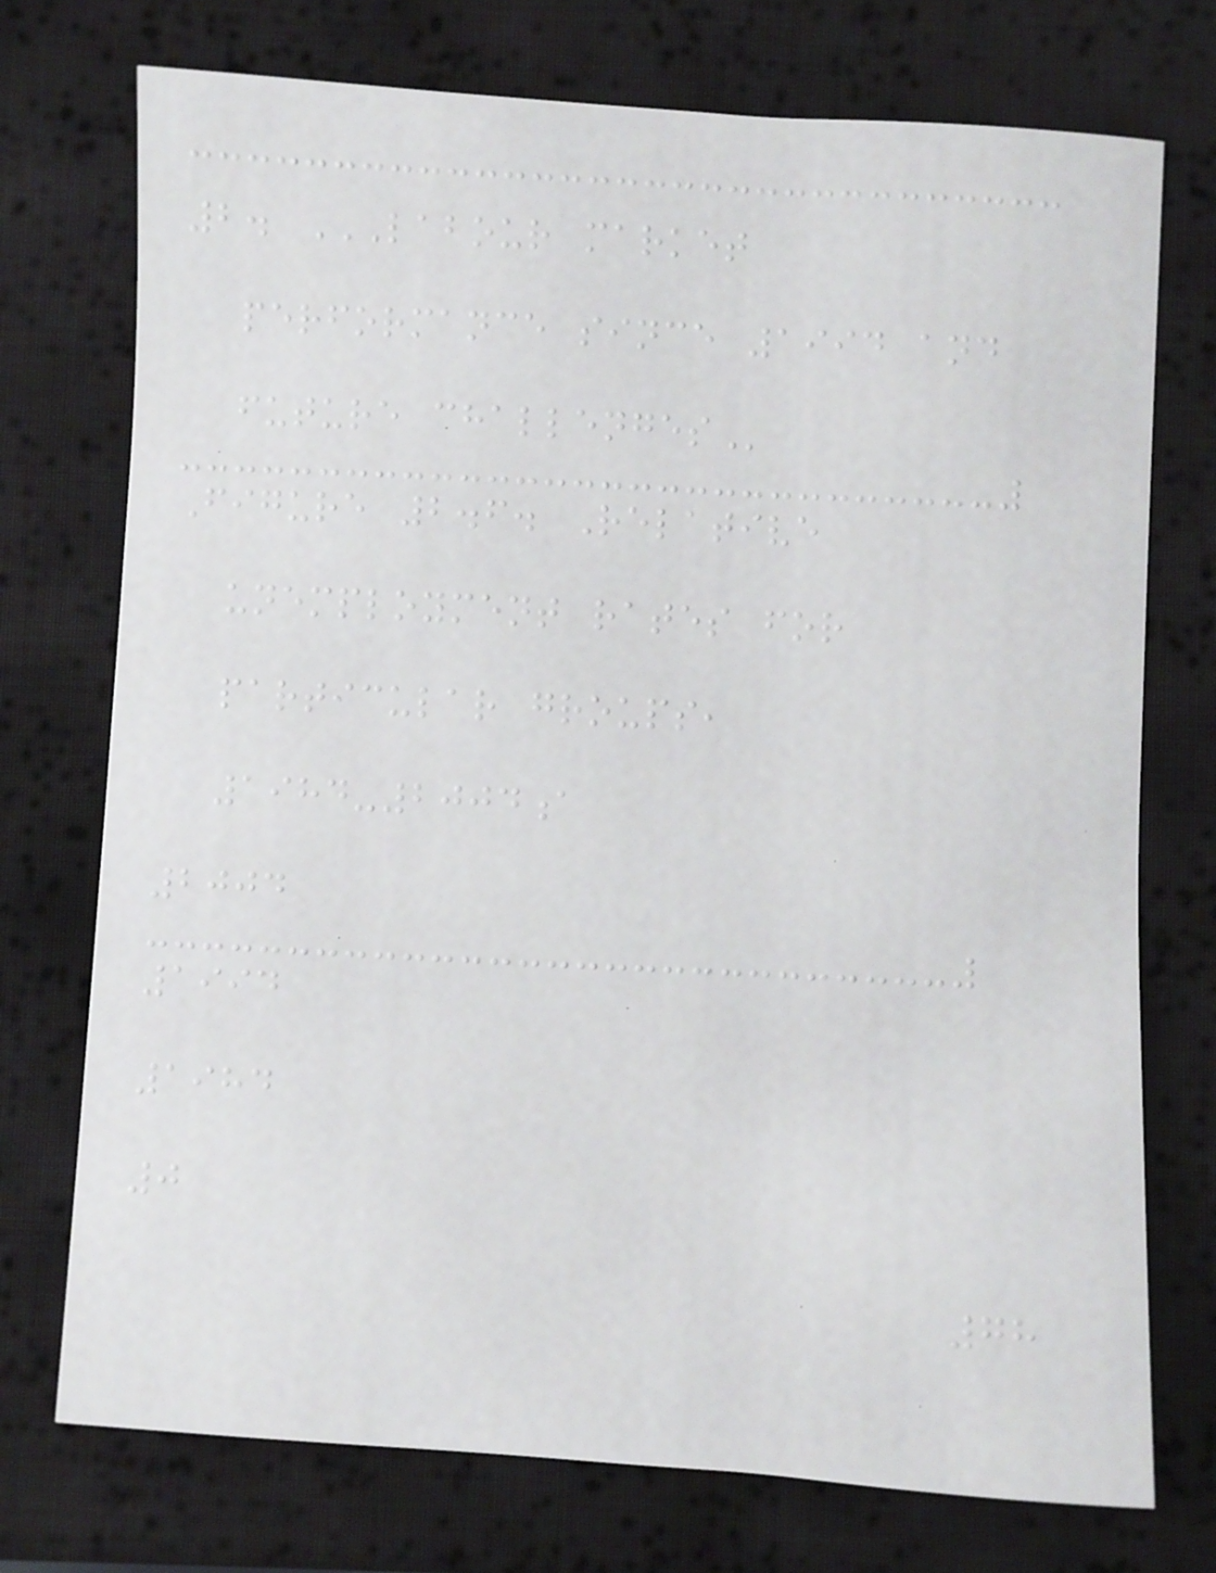2. LABOUR MARKET
PERFORMANCE SINCE 1994 AND
FUTURE CHALLENGES
Figure 2.6. Relative
unemployment rates for
particular groups,
1984-2004a
2004
1994
1984
0
78
